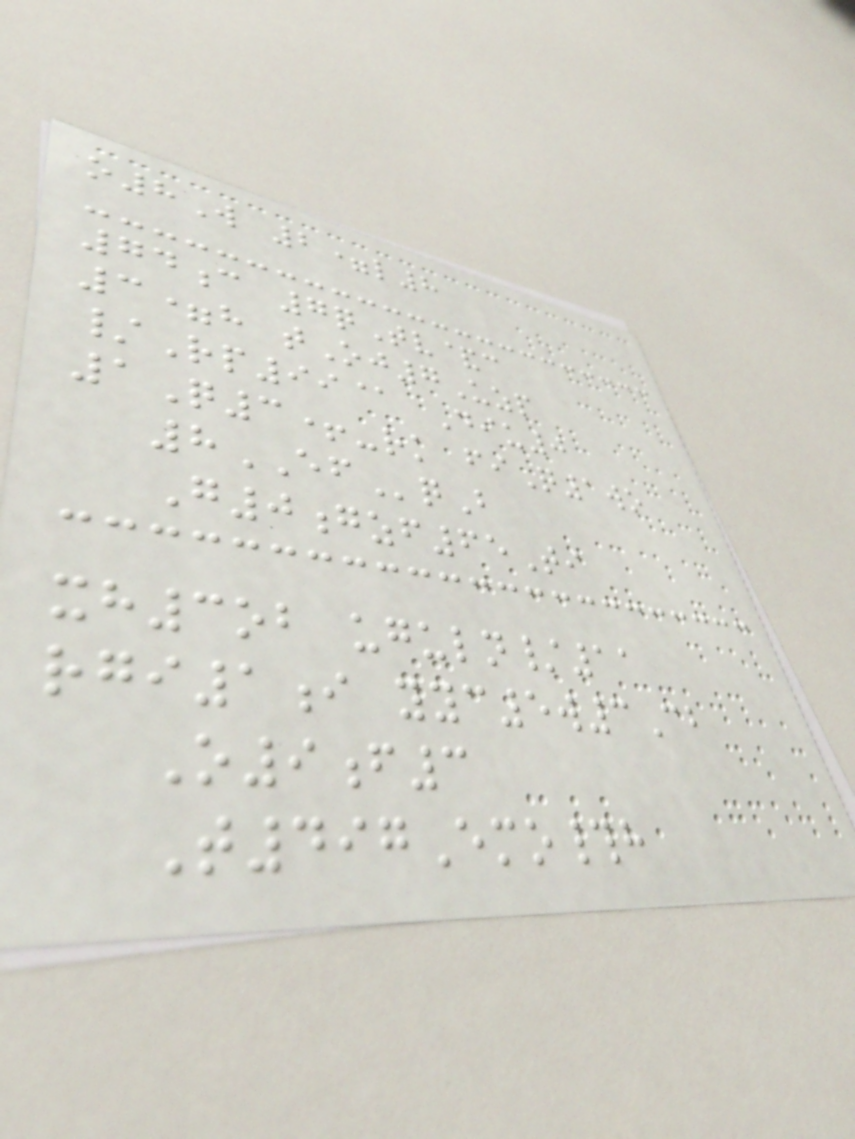o8W 2=l8
74c 7qTv&c
3=h tOj7Uzp
/Rp99@ Diu0
1Q3+-rk fiQ1wo
8EFqB
G0gzf65Ti
xh3ob uguln/11
rgi1i yyc5w3Cb
O9f3
T497Emo#h
